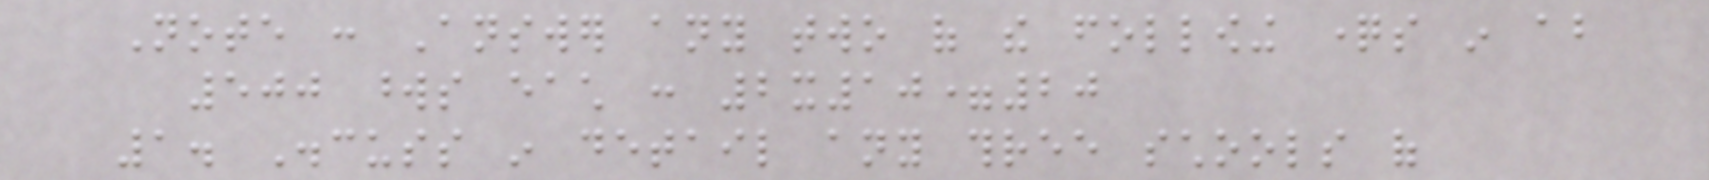Note : Answer any two of the following questions in about
500 words each : 2x10=20
1. Discuss in detail any three schools of
